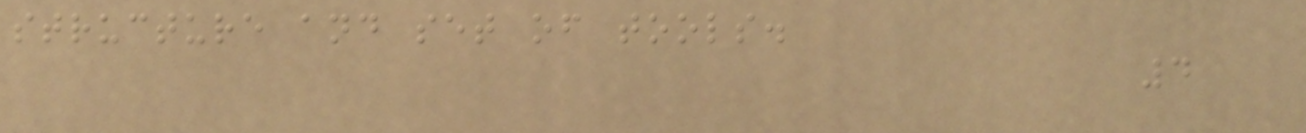structure and set of tools.
4
